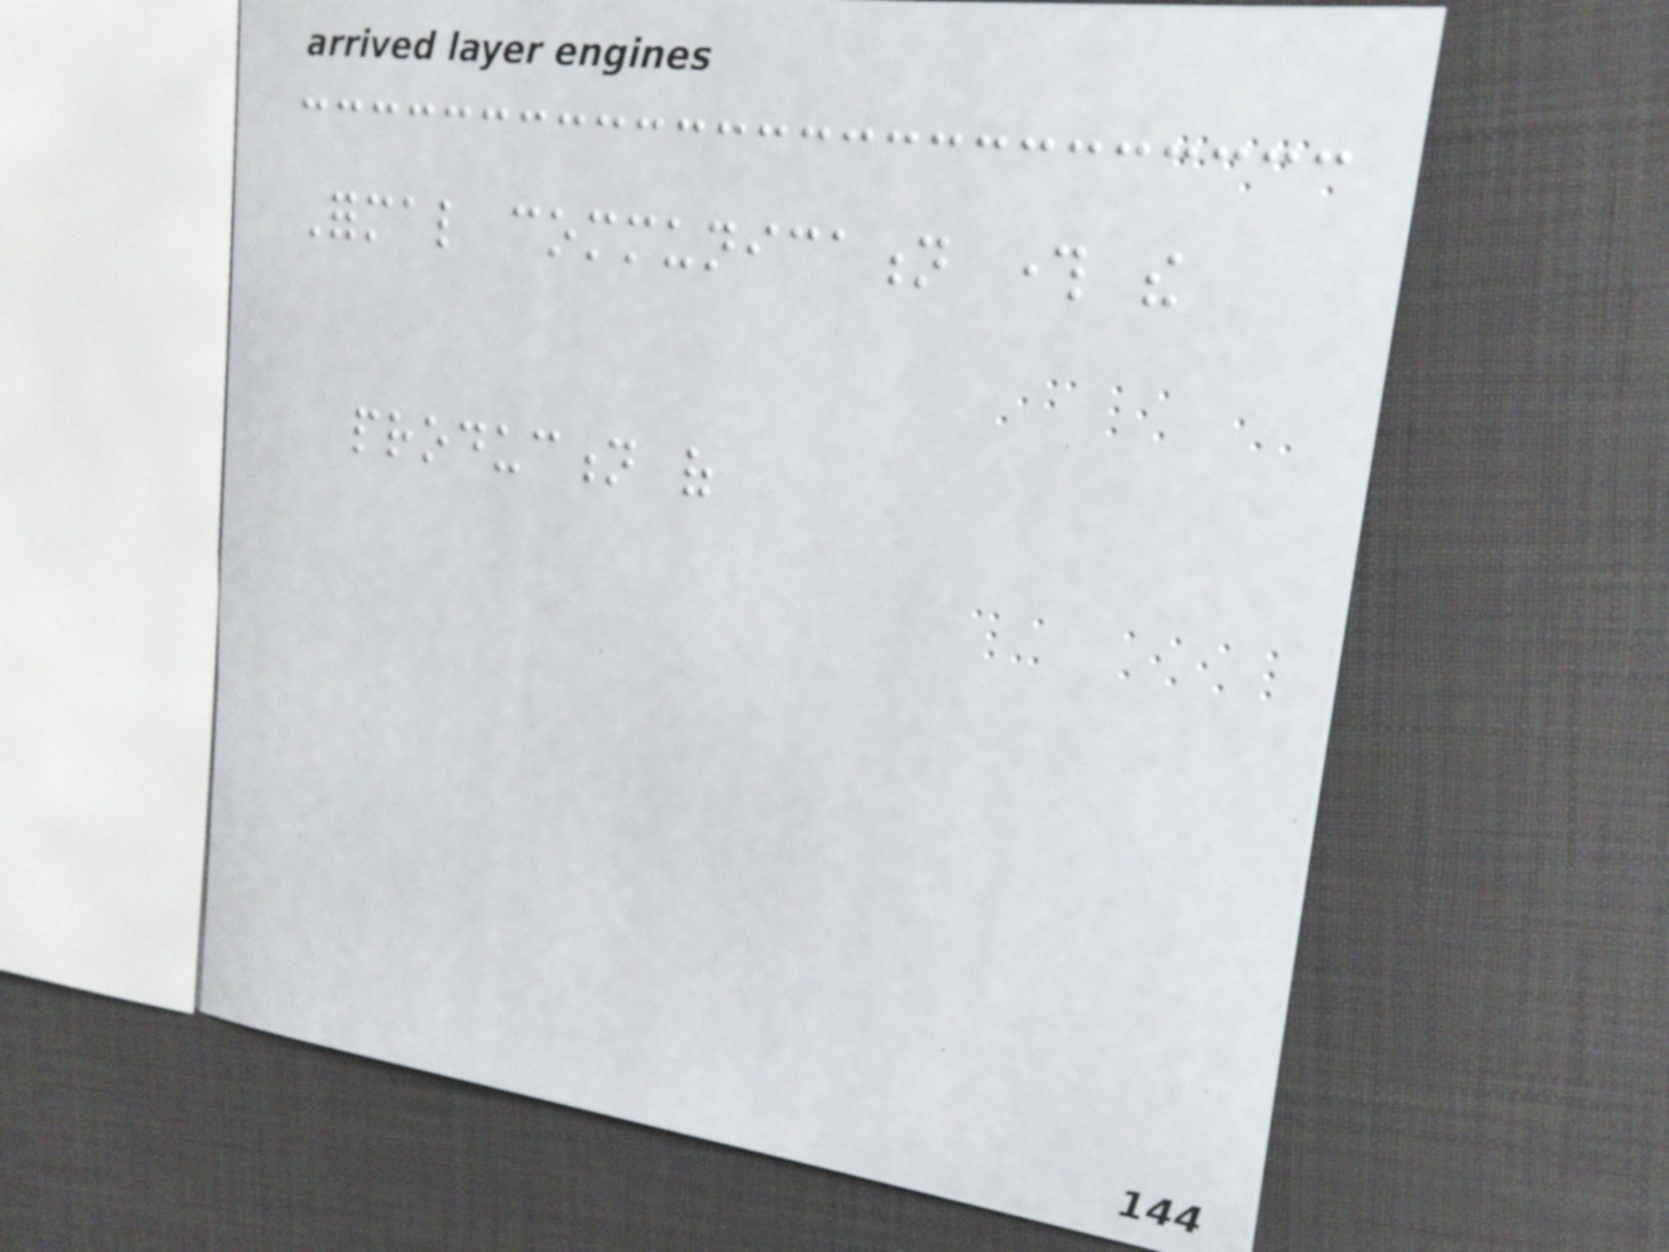Formal communication through the
production of
